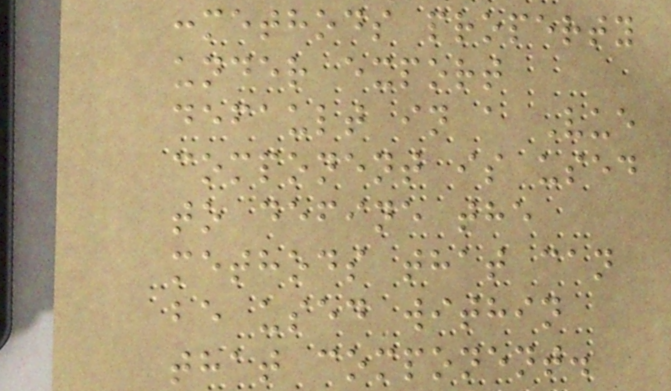:methods property
under export
default in a Vue
component is used
to define the
methods that can
be used within
that component.
